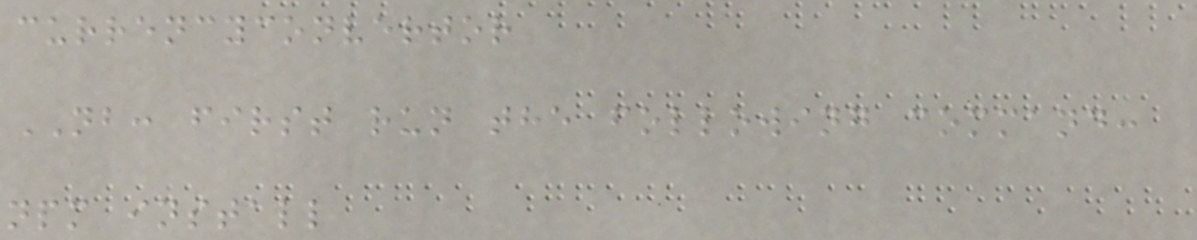currencyconvertor
NB: first run the following command:
npm install
